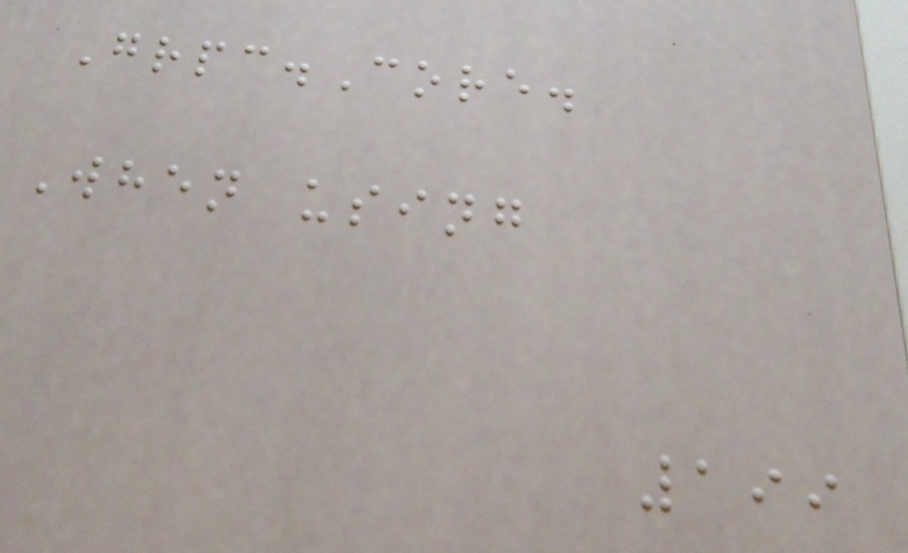Grpc.Core.
When using
199
